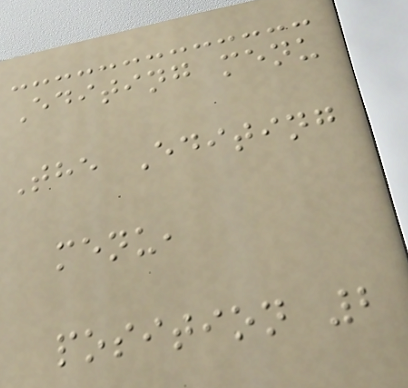Editing menu
The Editing
menu,
position 2
